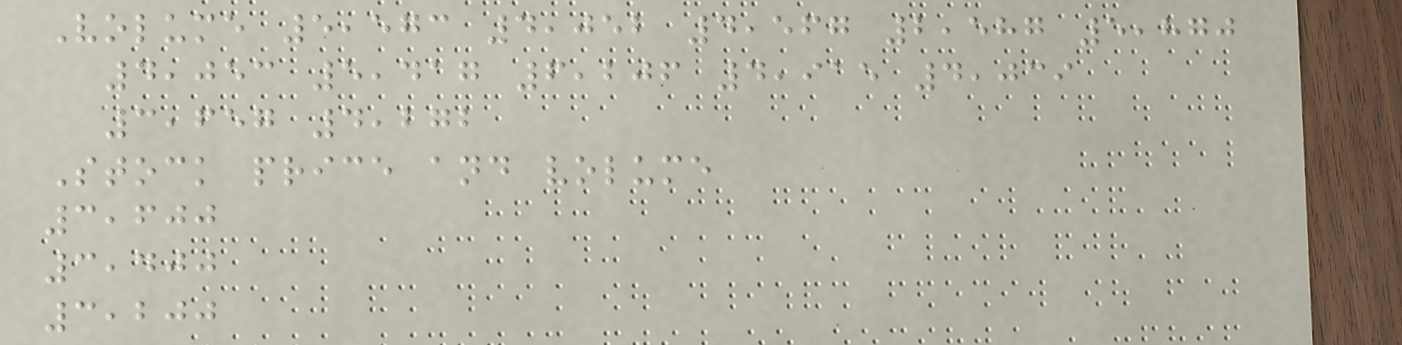Volume 5,573 4,052 4,567 2,587 5,870
4,053 5,417 6,206 4,915 4,039
3,657 4,272
Stock price and volume
3,600
3,400
3,200
